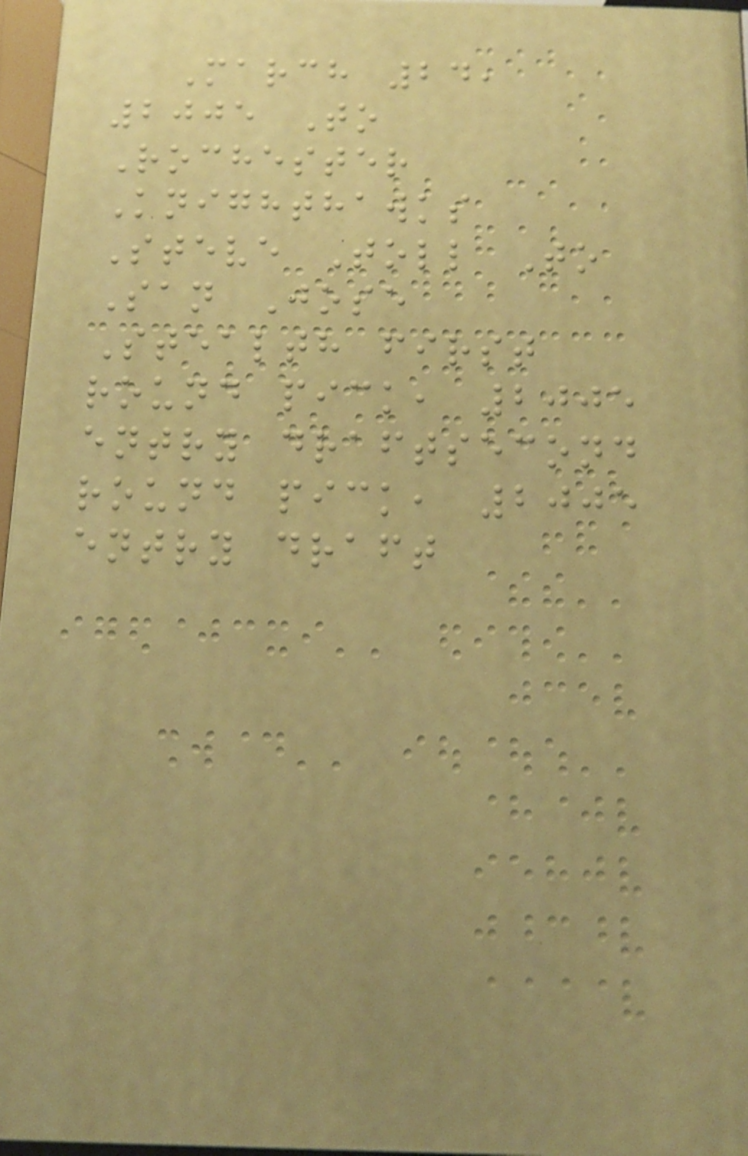March 24,
2005 To
Rochester
Knighthawks
Steve Toll To
San Jose
Stealth first
round pick, 2005
entry draftsecond
round pick, 2005
entry draft
